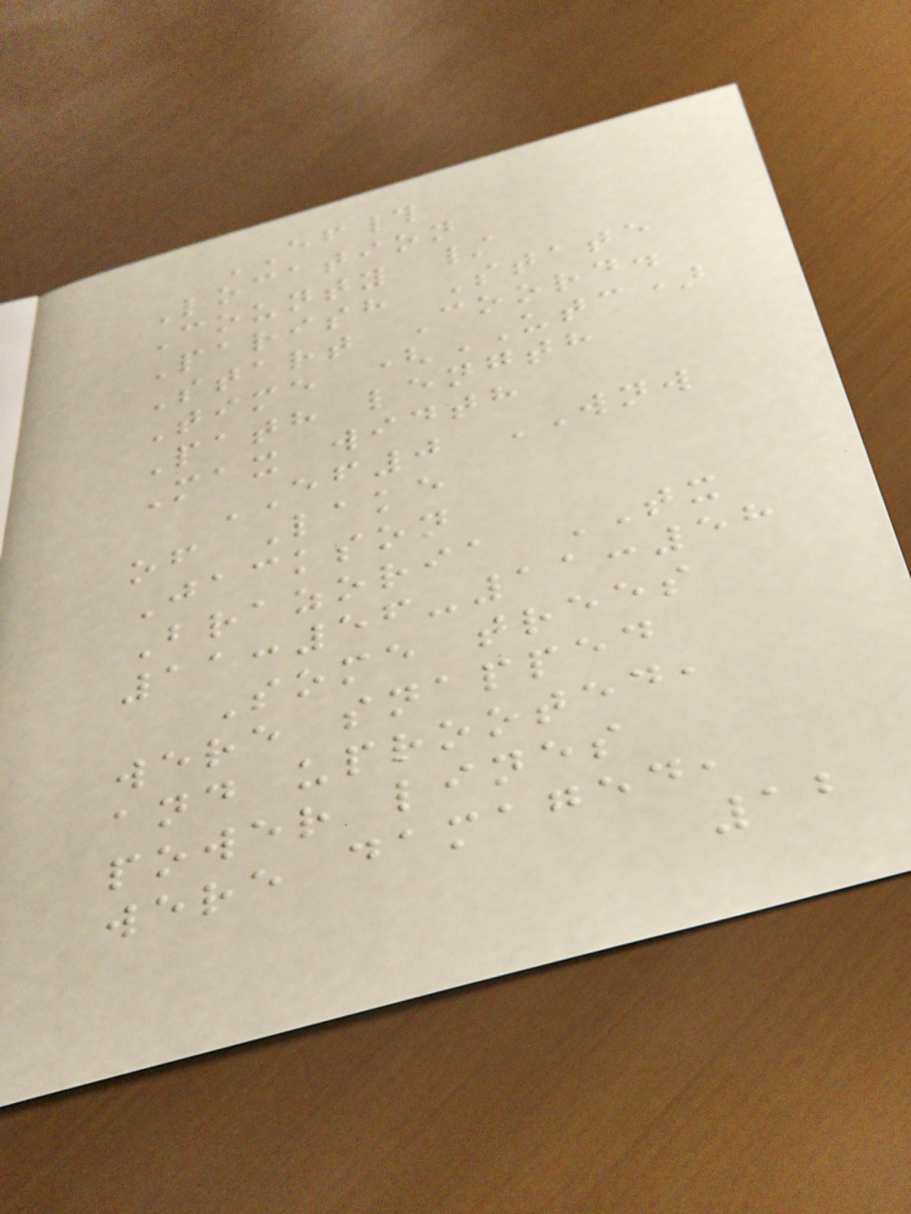EF#
Location
County /
Parish State
Start Coord.
Time (UTC)
Path length
Max width
EF0 WNW
of Lake
Jackson
Brazoria TX
11:56-11:58
Some trees
were snapped
and uprooted,
power lines
were damaged,
12
